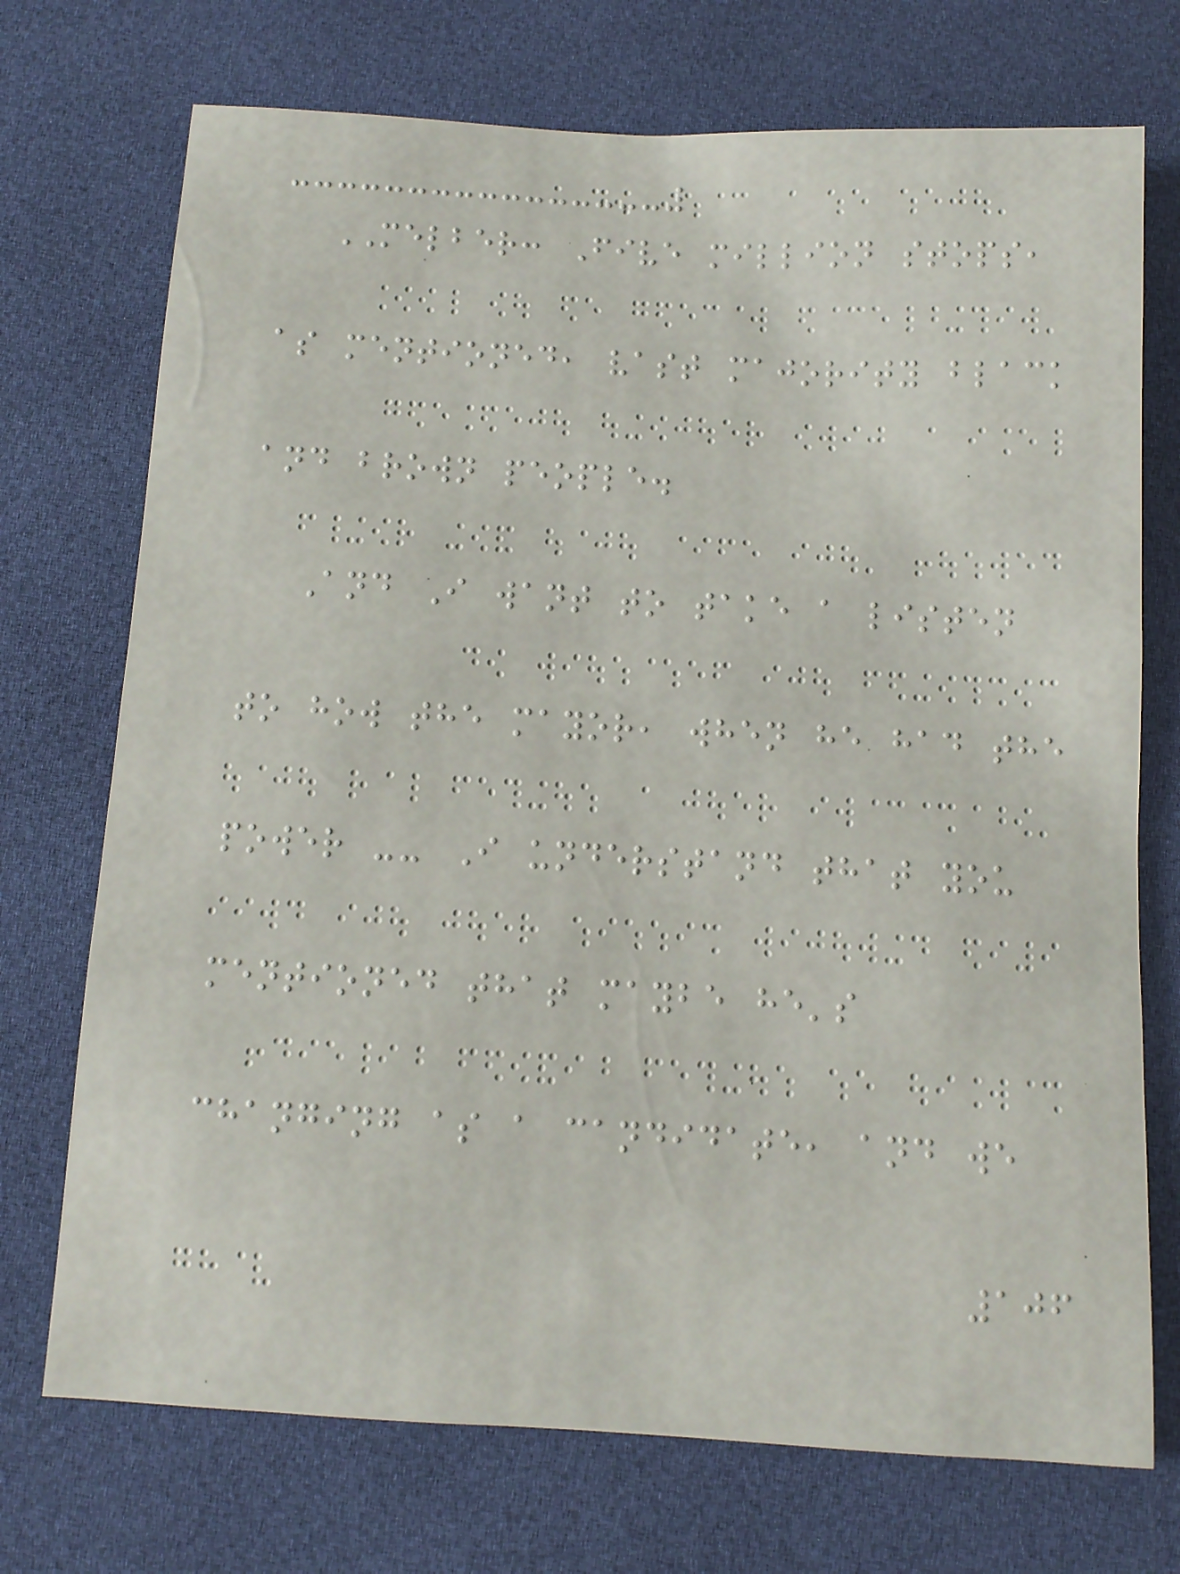MELBER: Five million stops,
as mentioned, vast majority black
and brown people.
And I want to take a listen
to how the mayor, when he had the
power -- I understand that you
mentioned that maybe he's
changing as a candidate, and we
106
